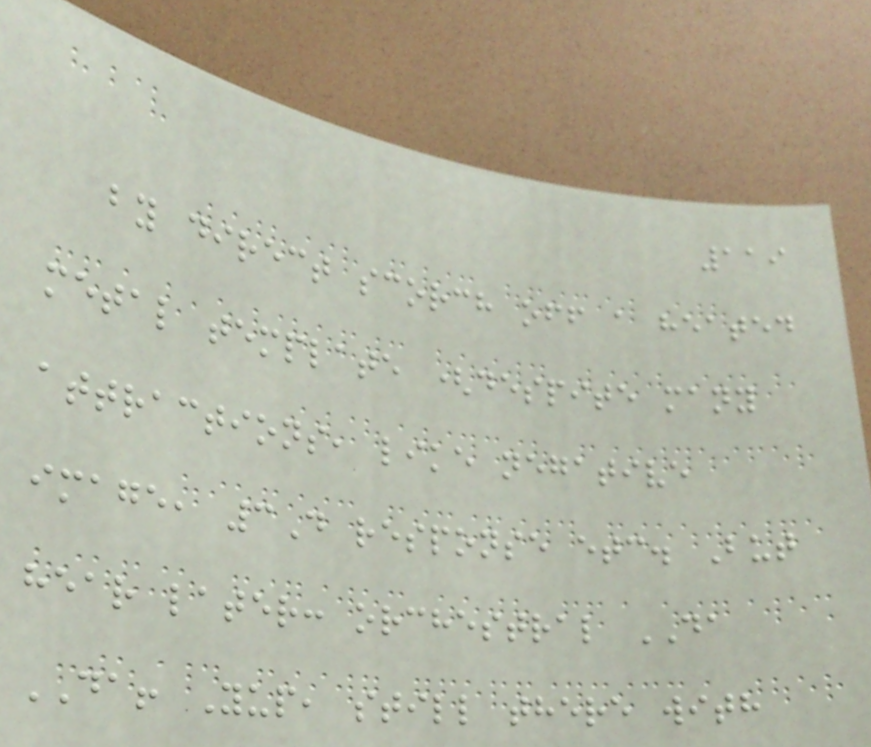119
by direct scorch off a heated
metal template (despite many
attractions, like negative
image, 3D response etc. But
hear later: orchestral DA
DA! Yup, still there with
